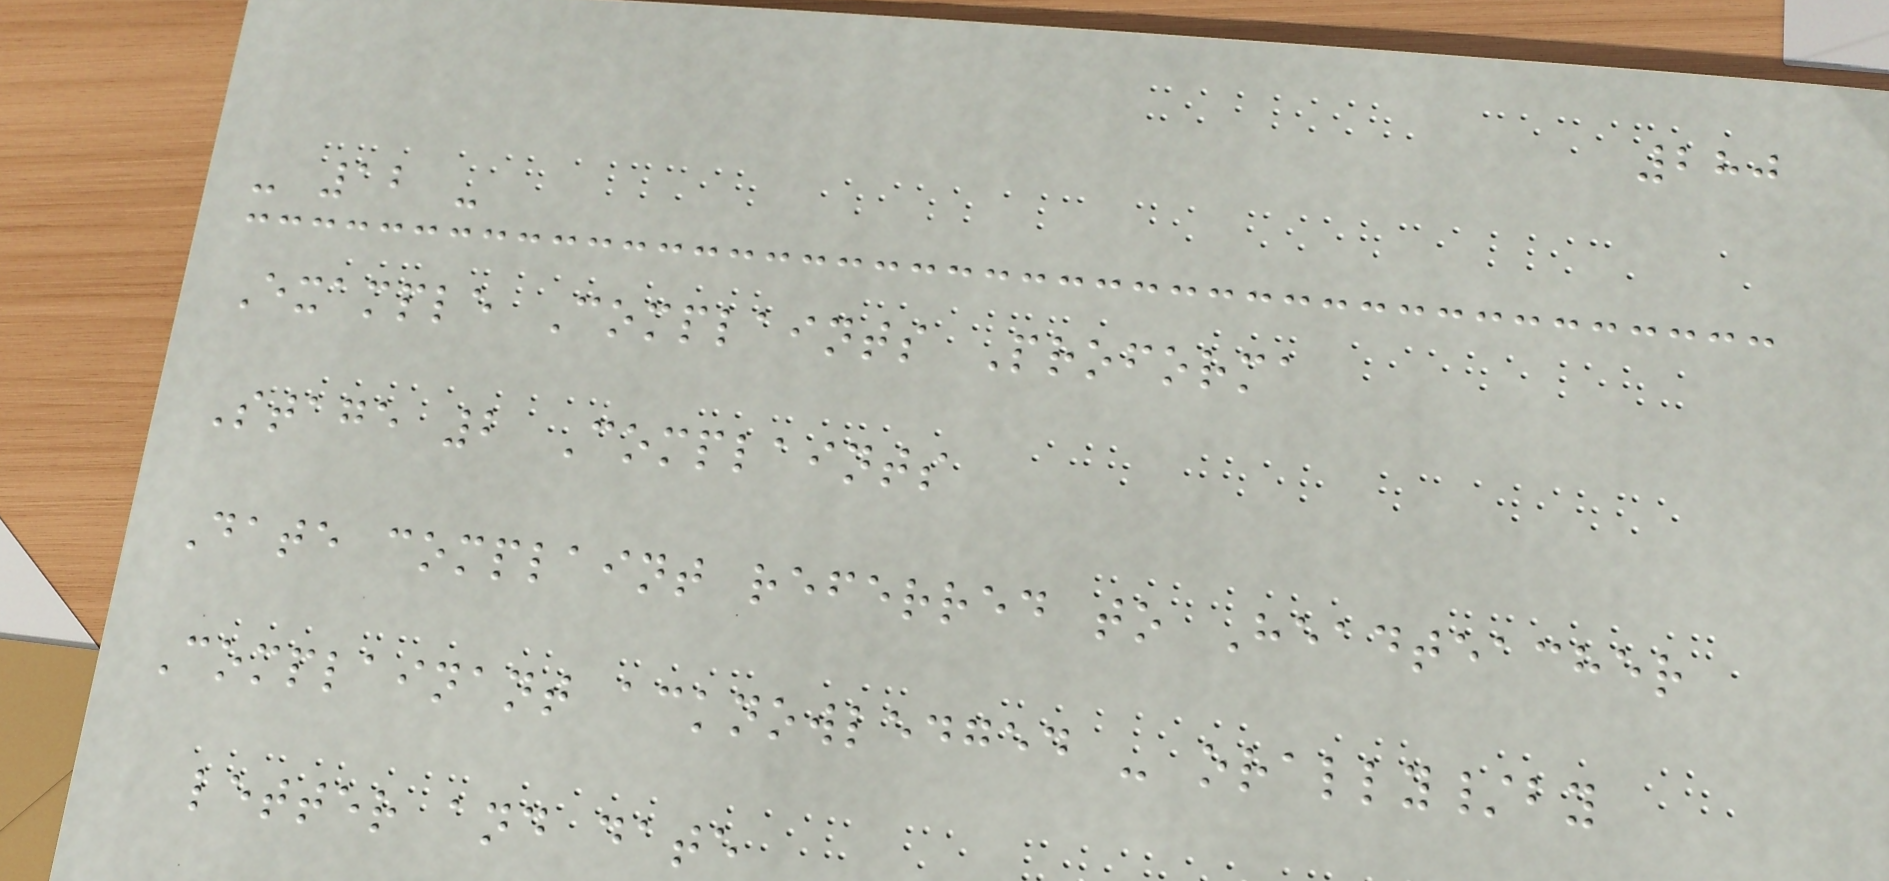280
- 12 -
Example Complaints Proforma
Stage 2 Complaints
Date complaint referred to Headteacher
Complainant acknowledged - orally/by
letter and date
